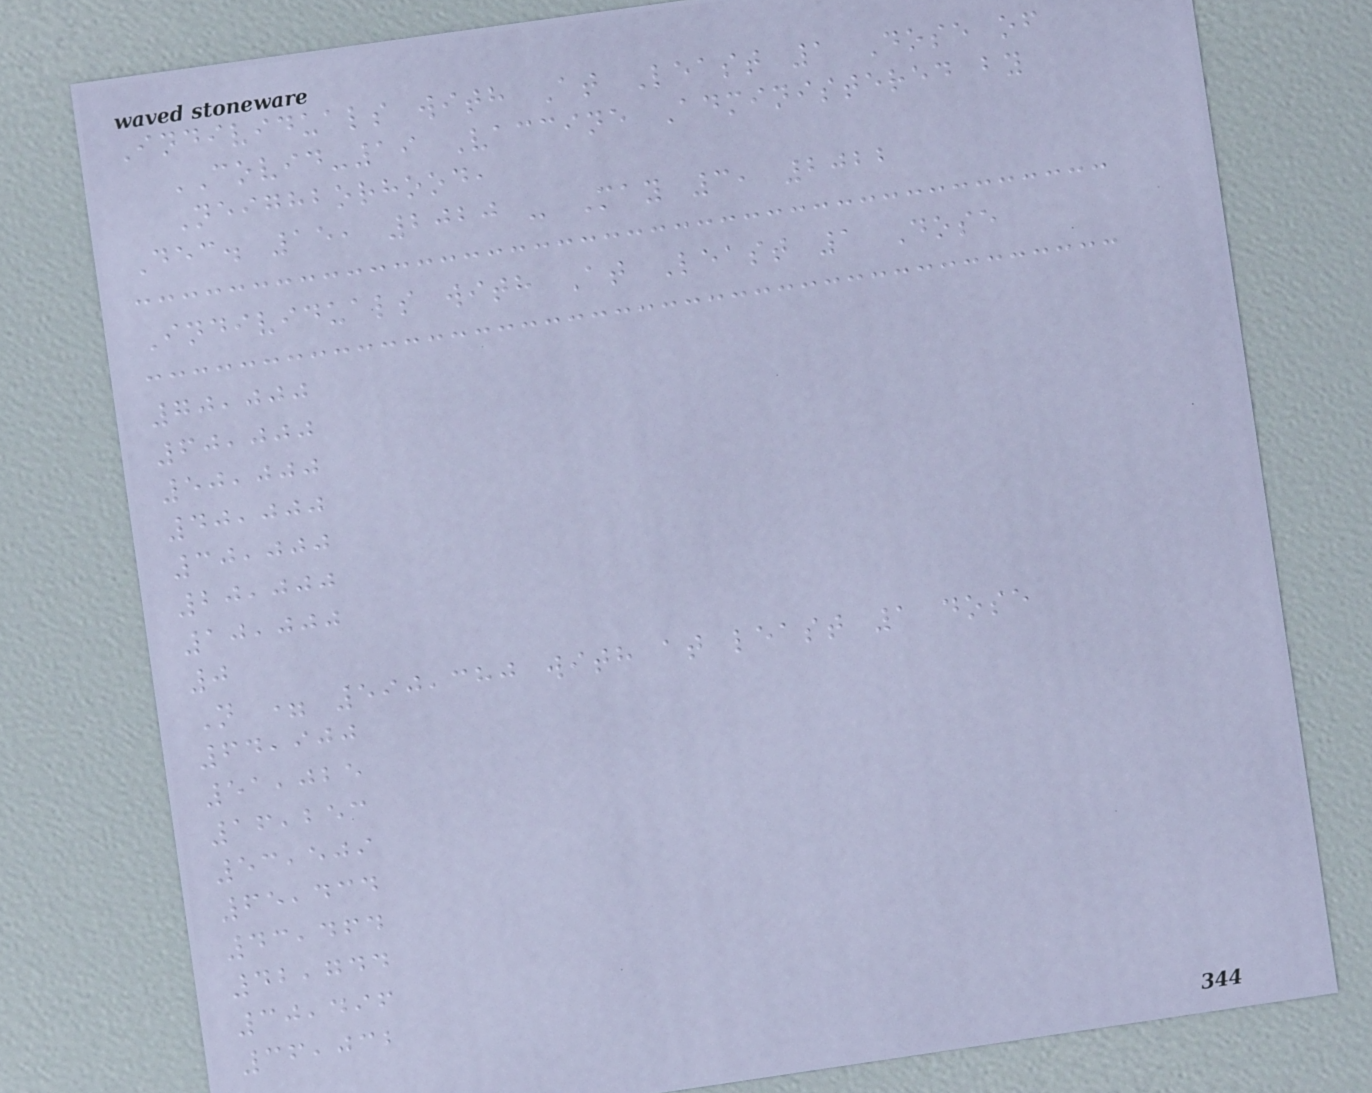Individuals with At Least 1 Dose of
COVID-19 Vaccine Administered by
Neighborhood,
Dec. 15, 2020 - May 3, 2022
Individuals with At Least 1 Dose
70,000
60,000
50,000
40,000
30,000
20,000
10,000
0
N = 590,380 with at least 1 dose
64,900
51,025
16,253
53,509
65,434
43,464
42,744
30,496
36,032
